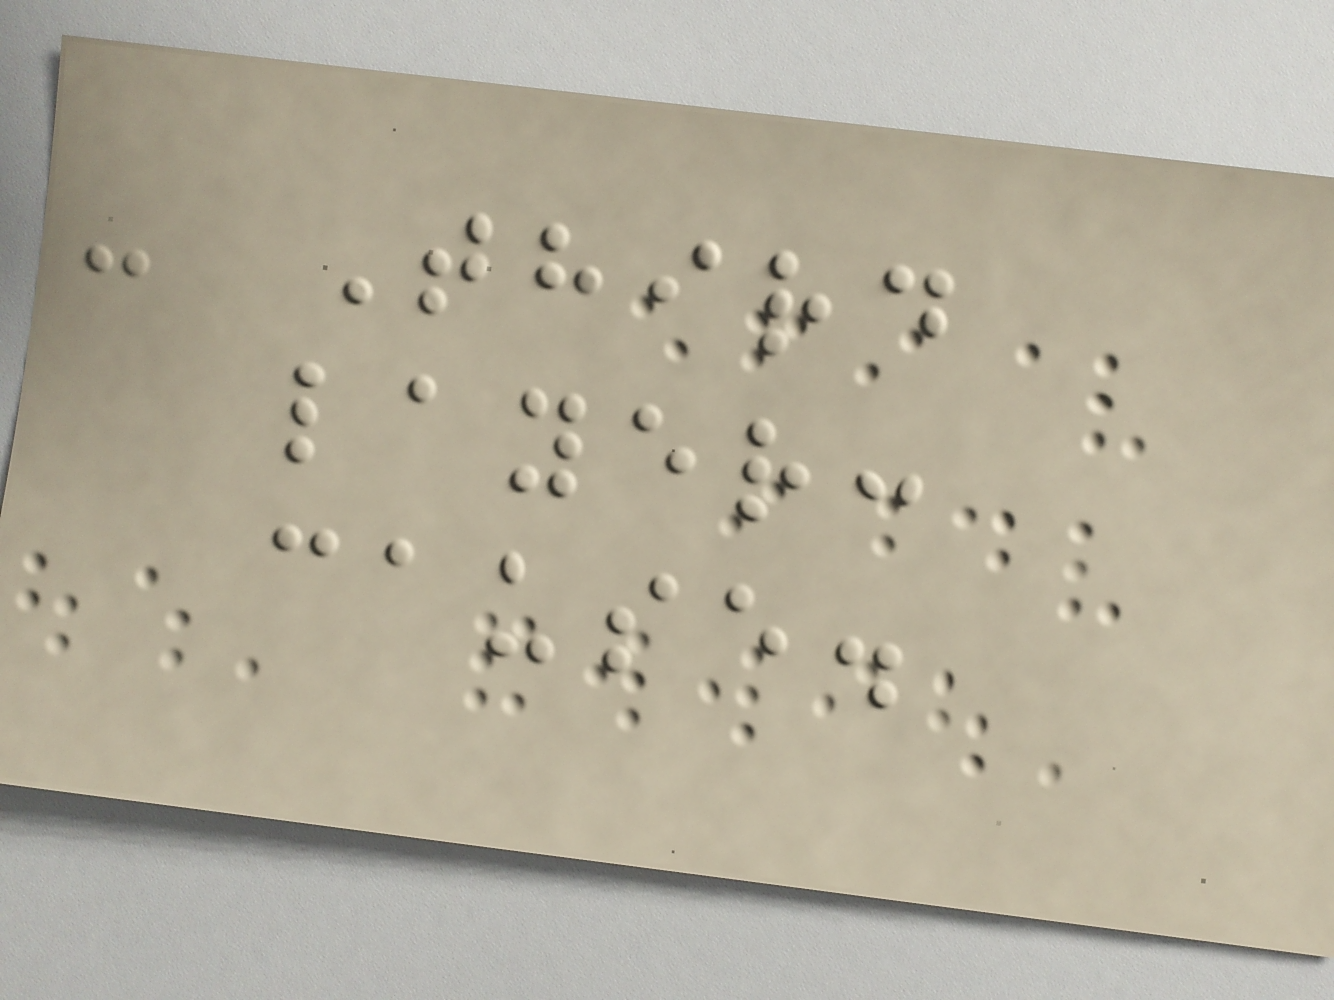- Third
layer:
cause.
